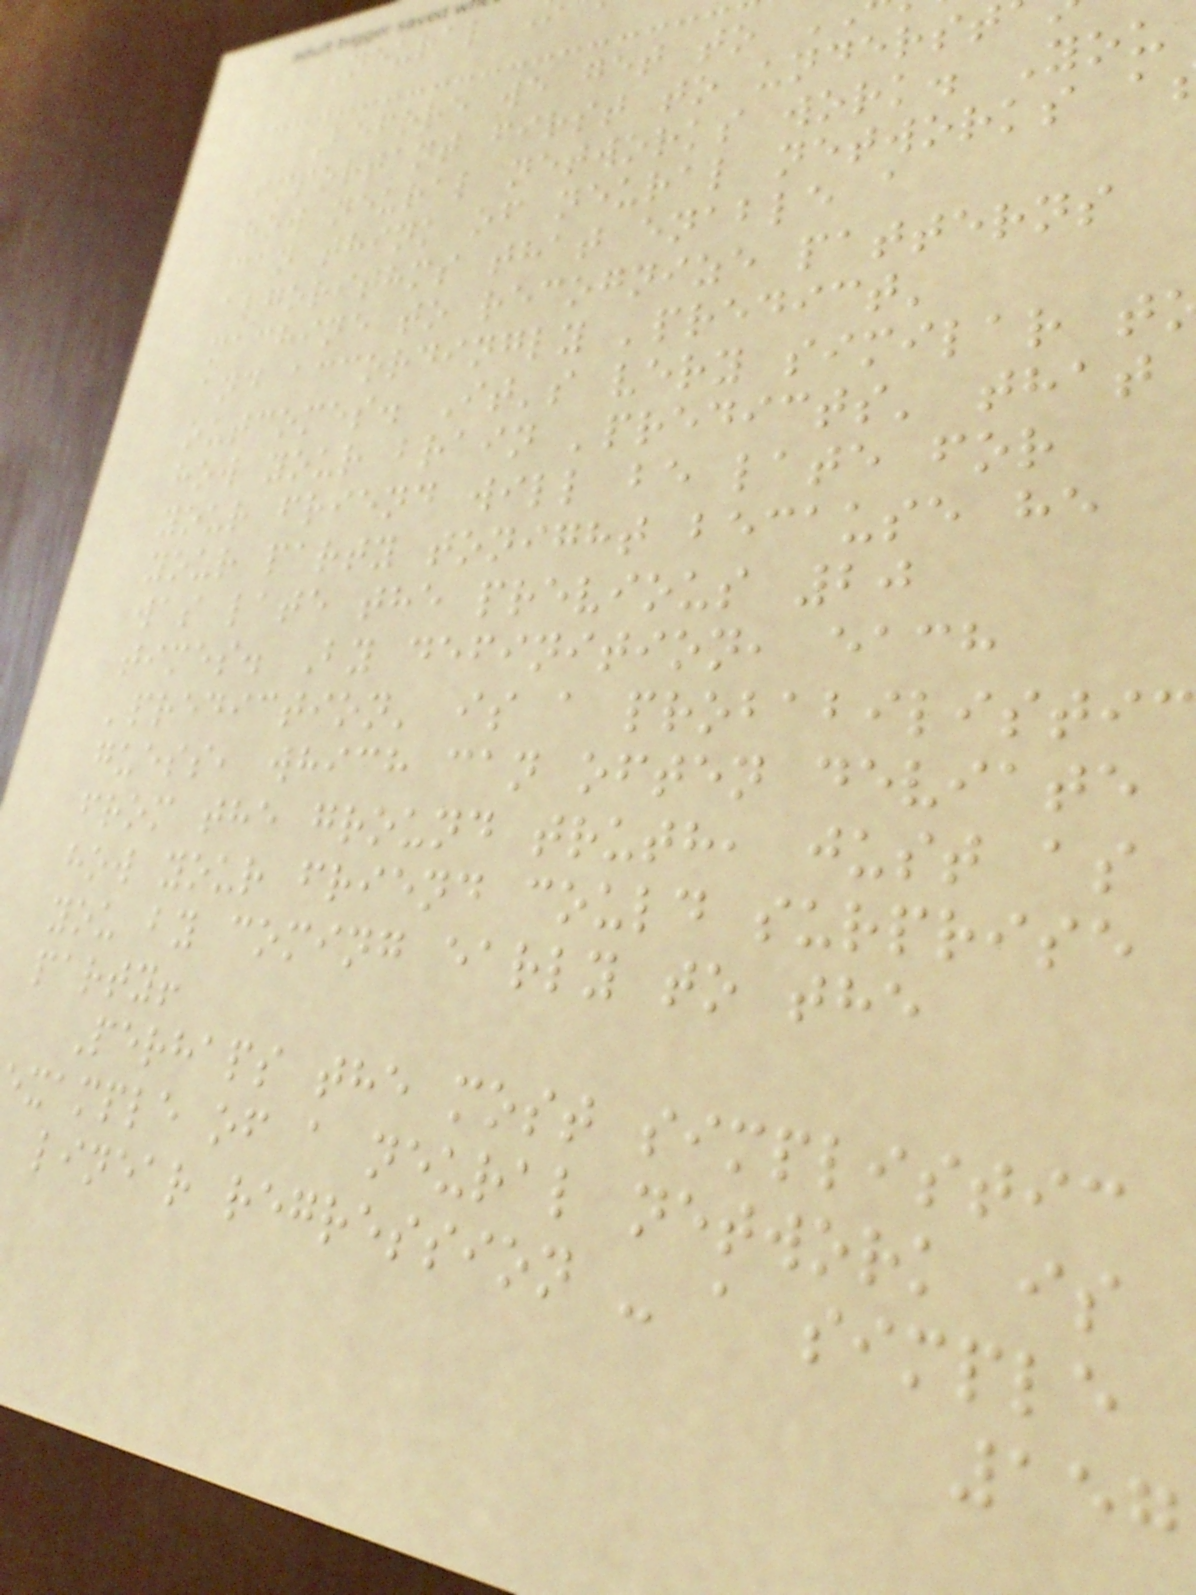Neural
Before we get to
important first to underst
how neural networks work. You
can think of neural networks a
algorithms that enable a
machine to recognize patterns
and accordingly 'predict'
outcomes. It's very similar t
how your brain 'predicts' that
your friend will be late for
your party tonight because he
was late the previous 20
times. By definition, each
'prediction' is a probabilistic
guess, which can often deviate
from the ground truth, just as
how your friend could surprise
you by coming early to the
party!
Perhaps the most simplistic
xample of a neural network is
linear regression - a simple
157
